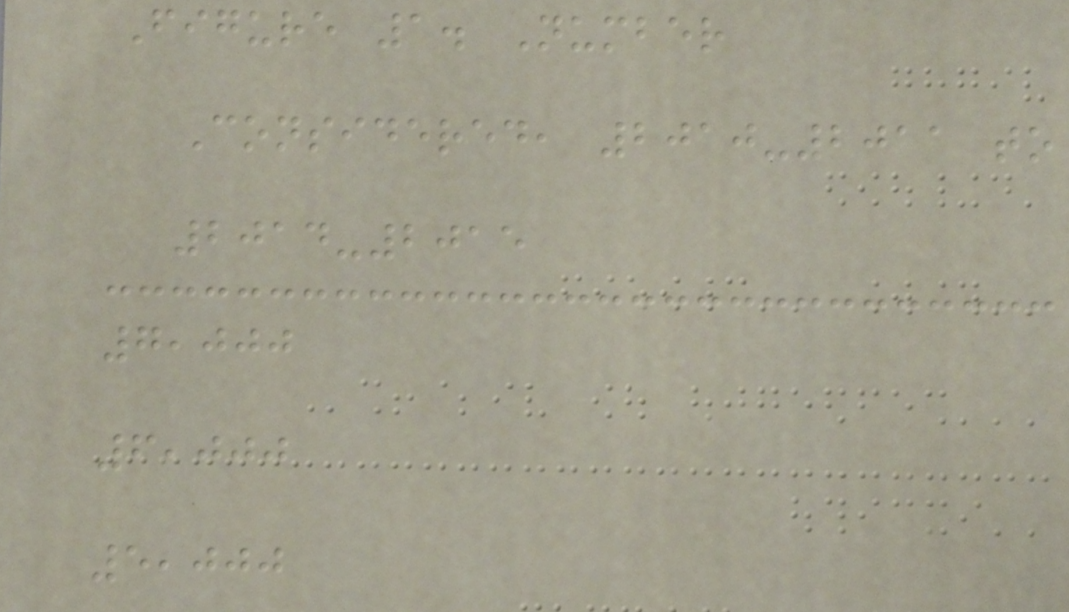Figure 1. Number
Considered, 2010-2011 to
2014-2015
7,000
6,000
5,000
